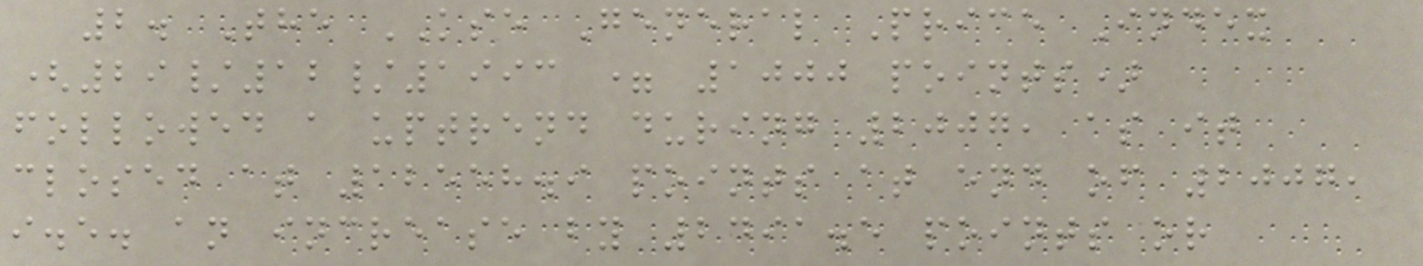2. The KSE General Price Index
(29/12/1993 = 1000 points)
followed a uptrend during 2007, as it
closed at 12558.9 points at end of 2007,
i.e. an increase by 2491.5 points or
